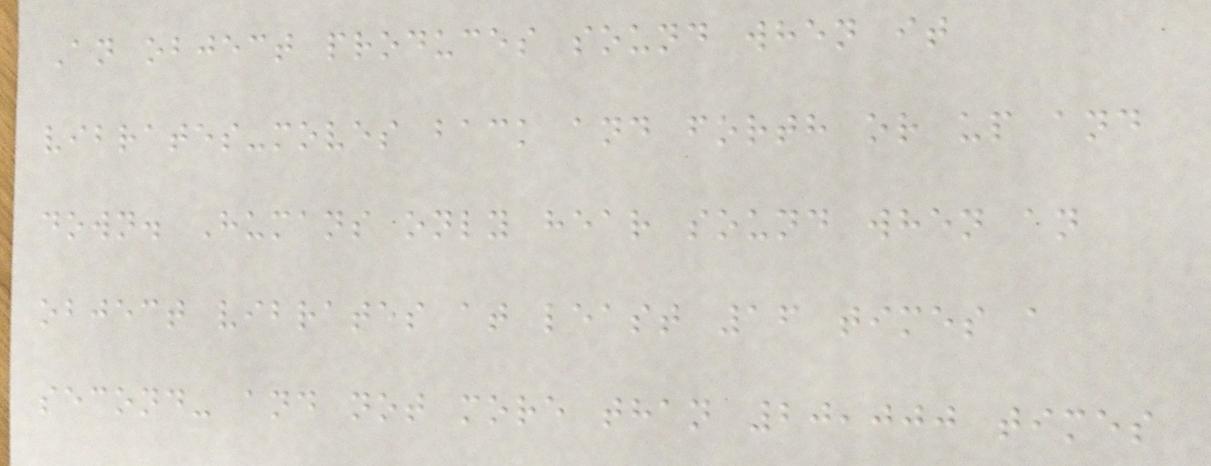An object produces sound when it
vibrates-moves back and forth or up and
down. Humans only hear sound when an
object vibrates at least 16 times a
second- and not more than 20,000 times
